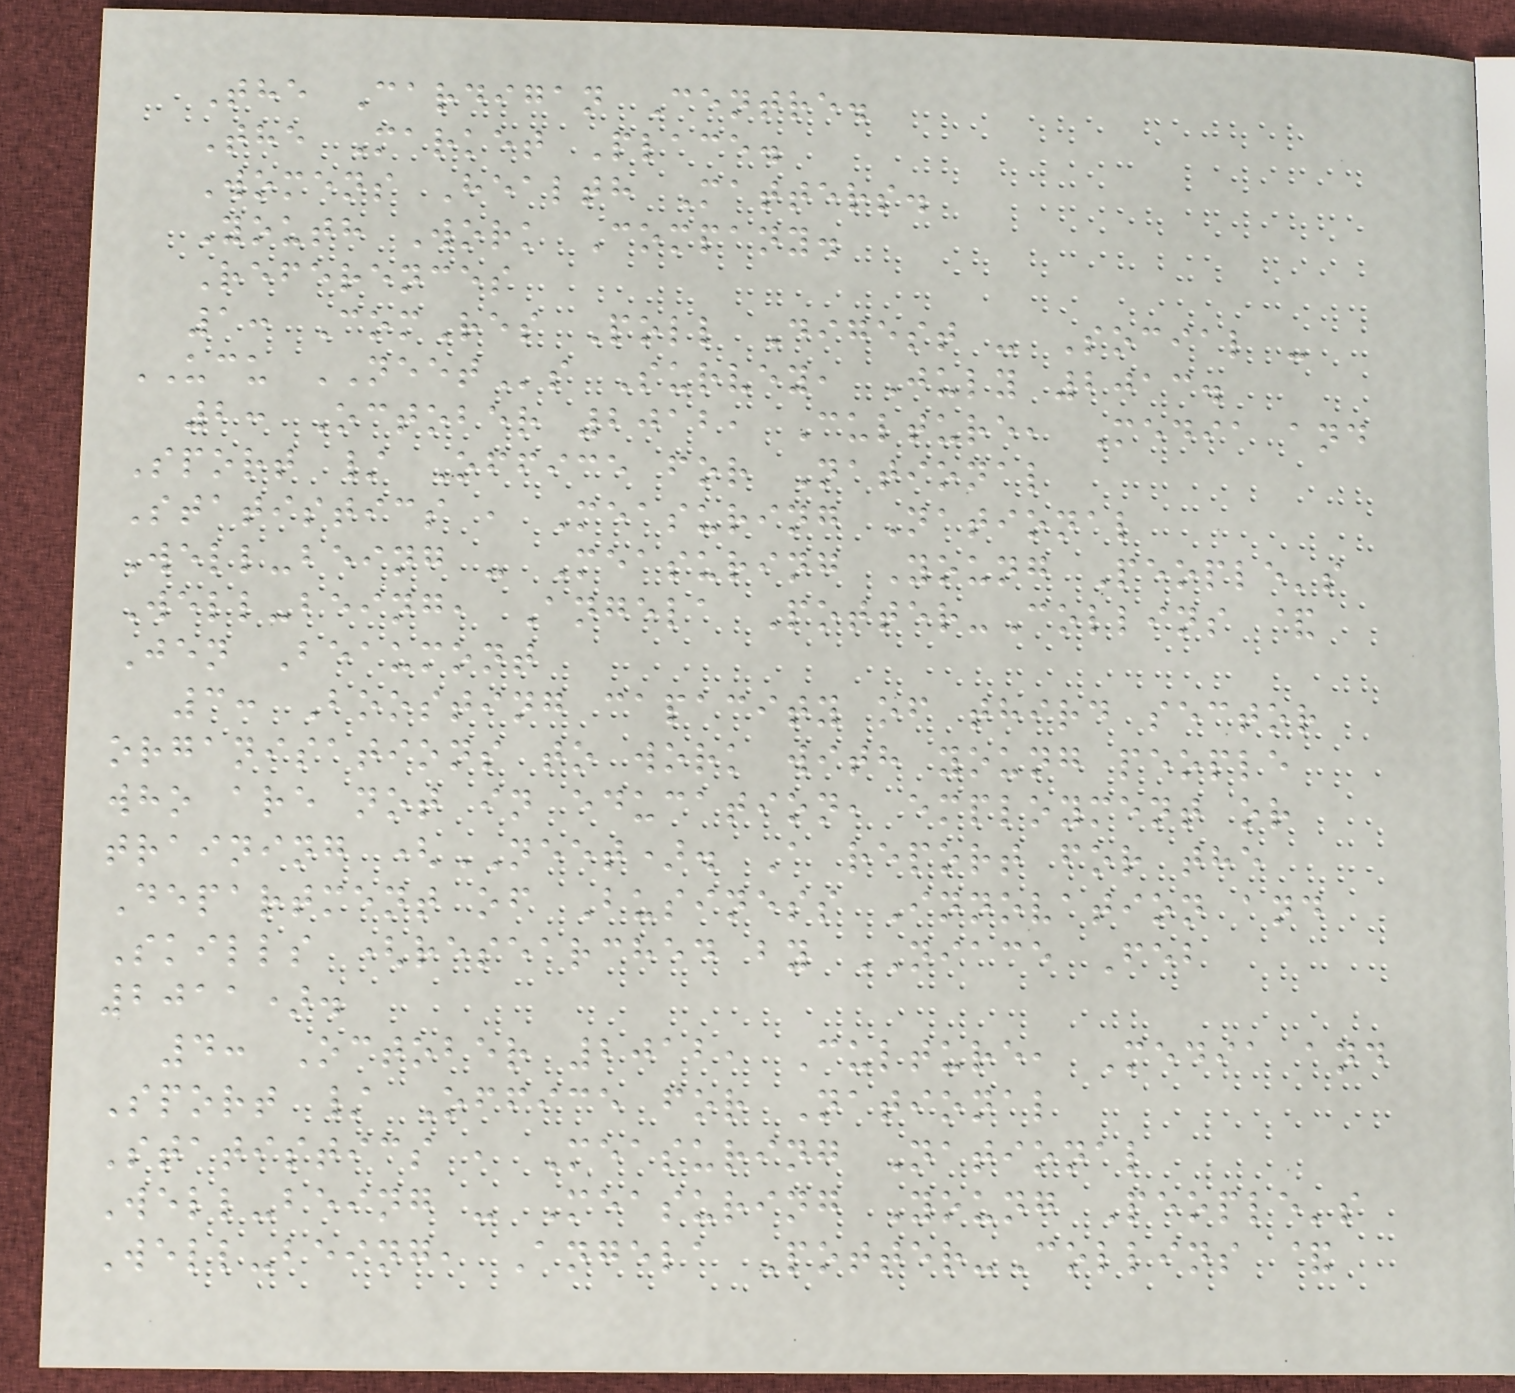The Cardigan Centre.
The Market Place.
Womens Health Matters.
Youth Work Company.
References
1: ComRes Poll Digest - Social -
UCU NEETs Survey, July 2013.
2: October 2012, Culture, Media and
Sport / Office for National
Statistics , Measuring National
Well-being - Measuring Young People's
Well-being, Angela Potter-Collins &
Jen Beaumont
3: Boosting capacity of third sector
organisations to work with young people
who are not in education, employment or
training (NEET). A report for the
Department of Business Innovation and
Skills (researched by NIACE Feb
2011).
4: October 2012, Culture, Media and
Sport / Office for National
Statistics , Measuring National
Well-being - Measuring Young People's
Well-being, Angela Potter-Collins &
